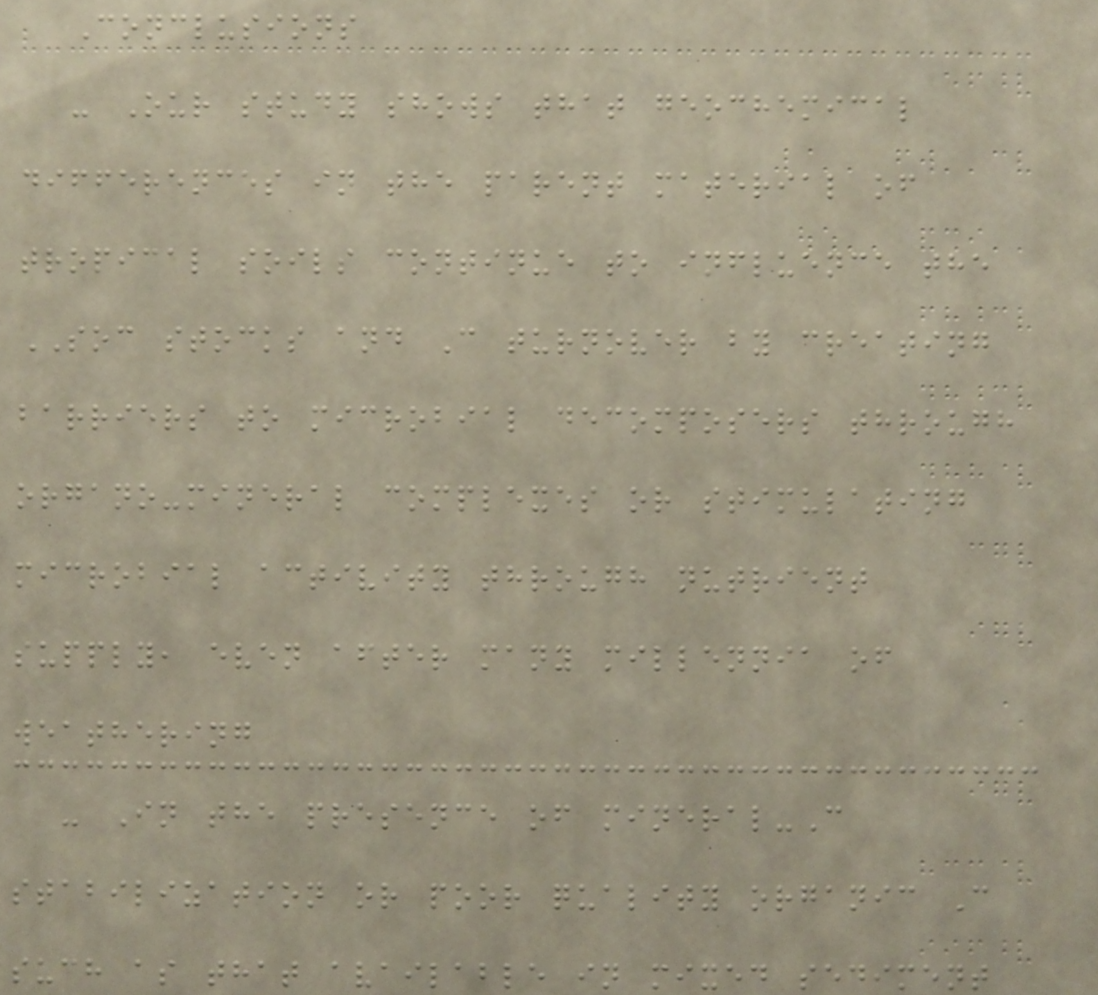Conclusions
- Our study shows that geochemical
differences in the parent material of
tropical soils continue to influence the
SOC stocks and C turnover by creating
barriers to microbial decomposers through
organo-mineral complexes or stimulating
microbial activity through nutrient
supply, even after many millennia of
weathering
- In the presence of mineral-C
stabilization or poor quality organic C
such as that available in mixed sediment
